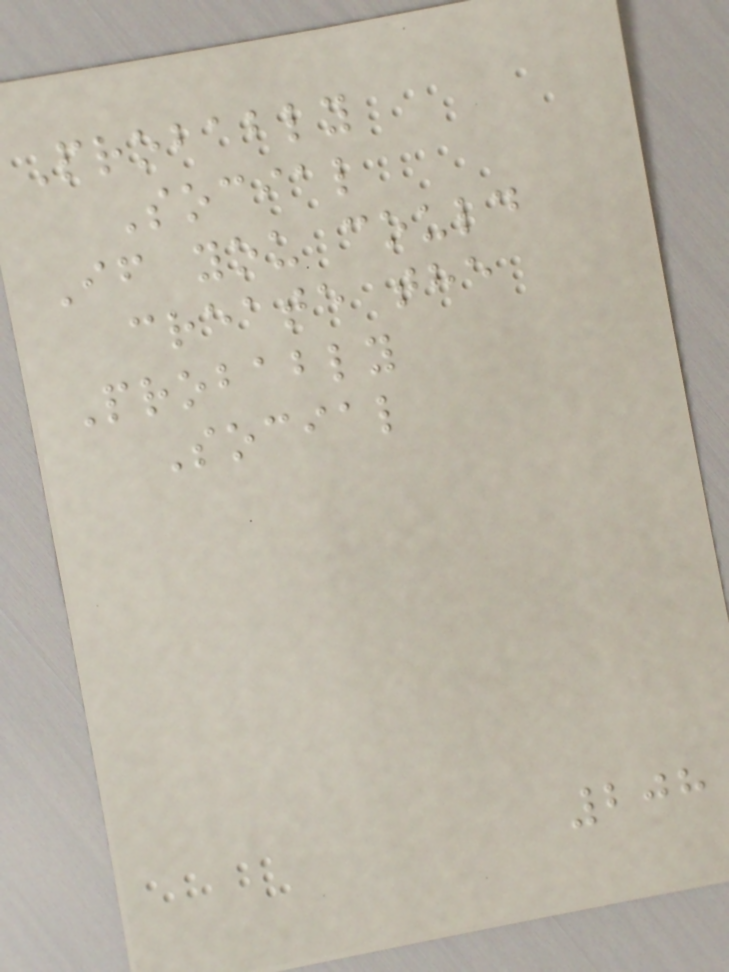Probably
Social
If you could
create the
Probably
Social
208
